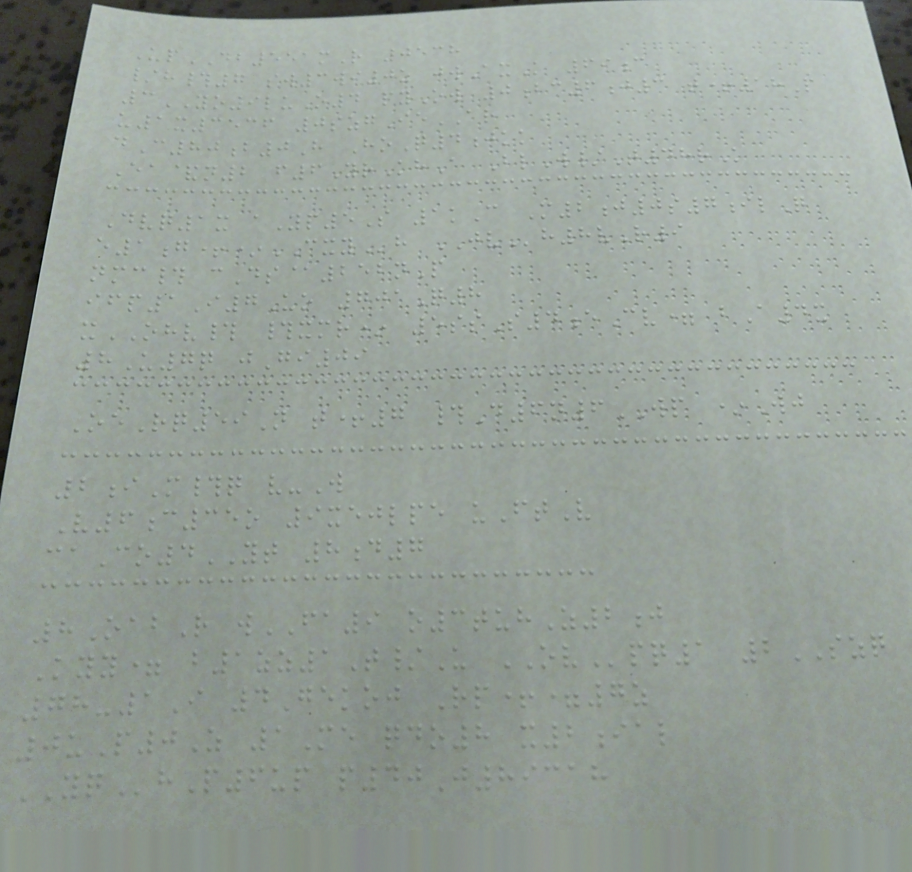UpDB551mR 0538
/h#7 sw3wi0z jwAxK 69c
3YO9luO4 pyOw 0bc6j3 t+18P
u1x3536 0szgIeAR
dC80b0H HoQ4jkk
Ea&n2 f6YrKhA BlW/T48rK
Dvq1x aYp5S 1kC M2j0s7ilQ
e1g+*CXYh JVh8vR9
nmc# cDs@252nP
ifp1I7Uo 701Q8
xOHV# #xmr* 5ssS4eCv= bA4x
8U7q jGi09
OeRq59N t+7 #D6n6WP *Wj
2iM#q v-W
V6c35o 9xejlpe uFtV
caCo4YT 8d7
8OabR wFA9 o3tuhZ2j
Kyy= b1zz1T/U OVpq1 2SZQ
78-1I 4Gekoj Rp+=7z
0uP0Z 1Me qdo8 x2ial
YQhP6up p40J89318
